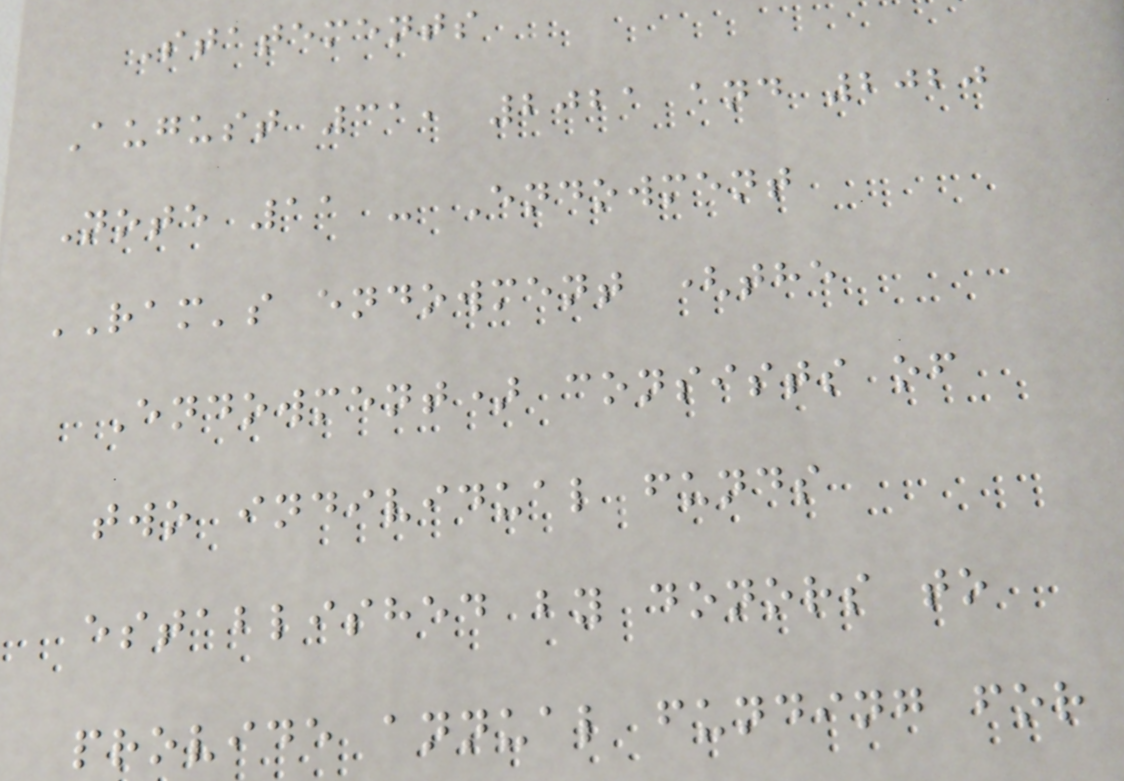Statements
August 31, 2021 and 2020
Note 11 - Endowment
RAM's endowment (the
Endowment) consists of
two individual funds
established by donors to
provide annual funding for
